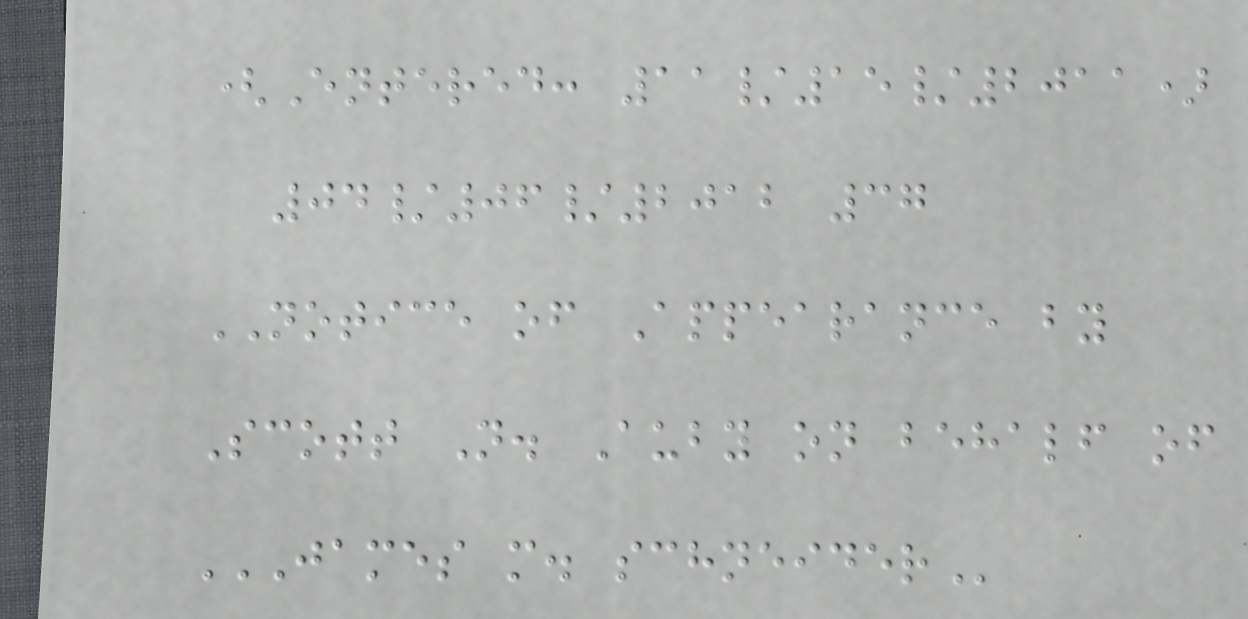(Entered: 11/15/2011)
04/06/2012 37
NOTICE of Appearance by
Scott N. Auby on behalf of
JAMES M. SCHNEIDER
